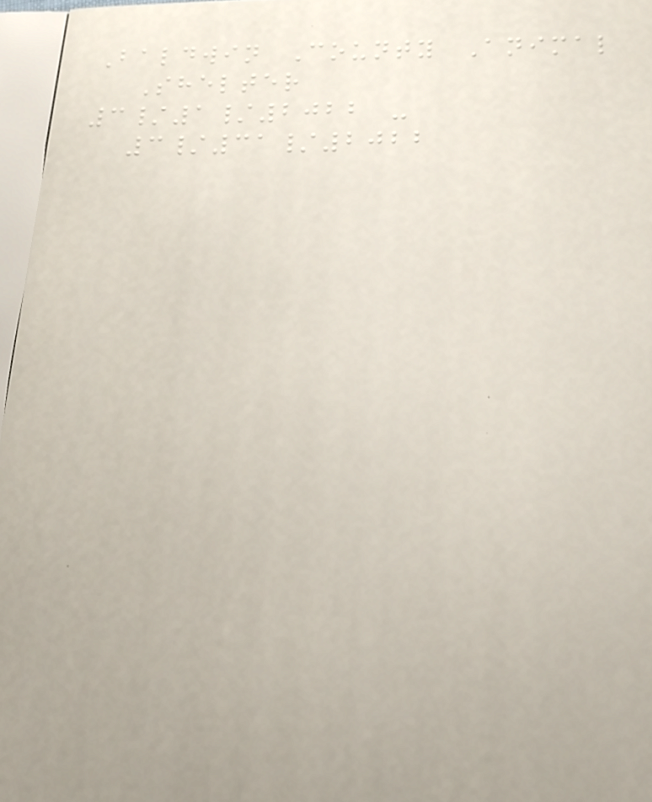Baldwin County Animal
Shelter
3/1/2022 -
3/31/2022
